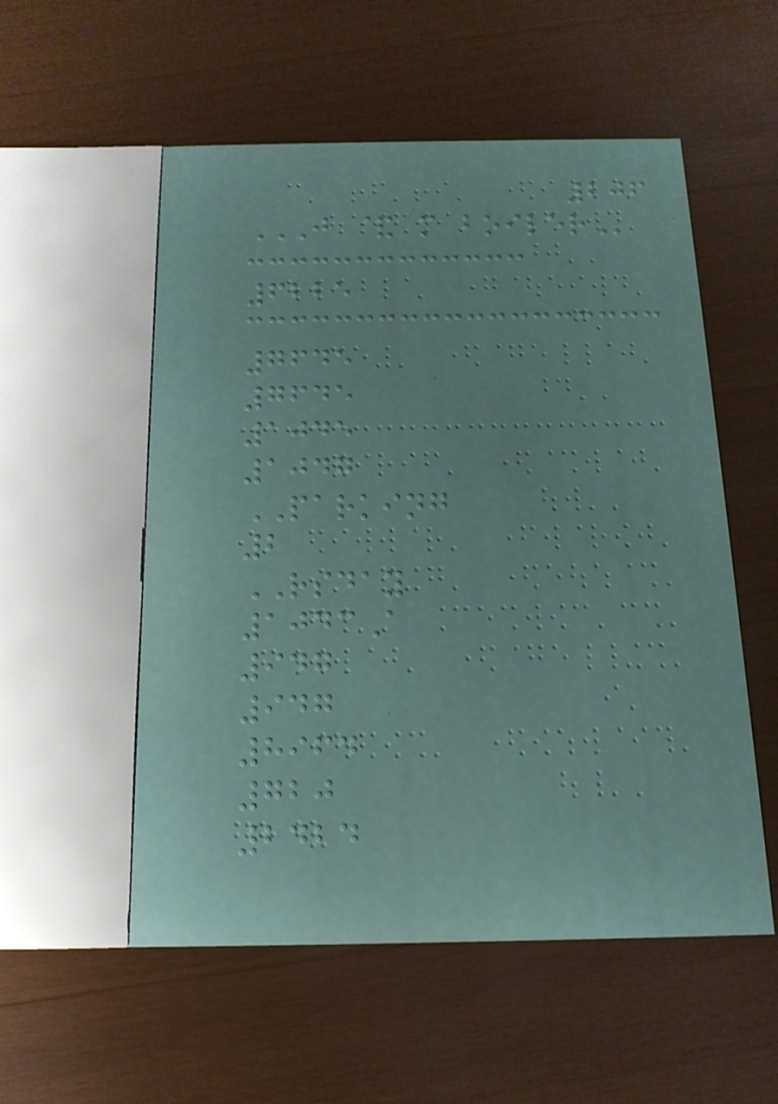206
J & M BOILER
6225
7645
7645
1045
1047
PARKING
2
RSDAY
1043A
947
947
8964
720
2424
